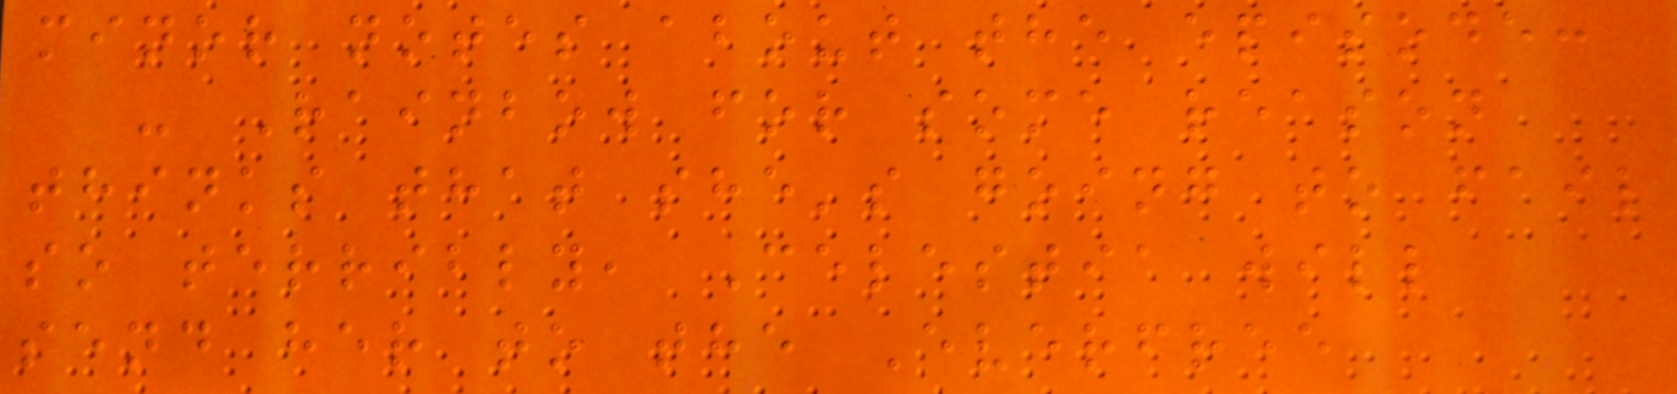minor notes about the episode:
- Rainbow for some reason
thinks that she's going to fail
so terribly, Celestia will
send her to the Everfree
